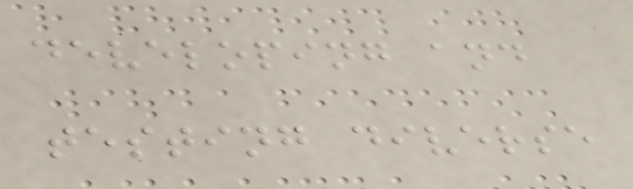developing and
testing diverse
